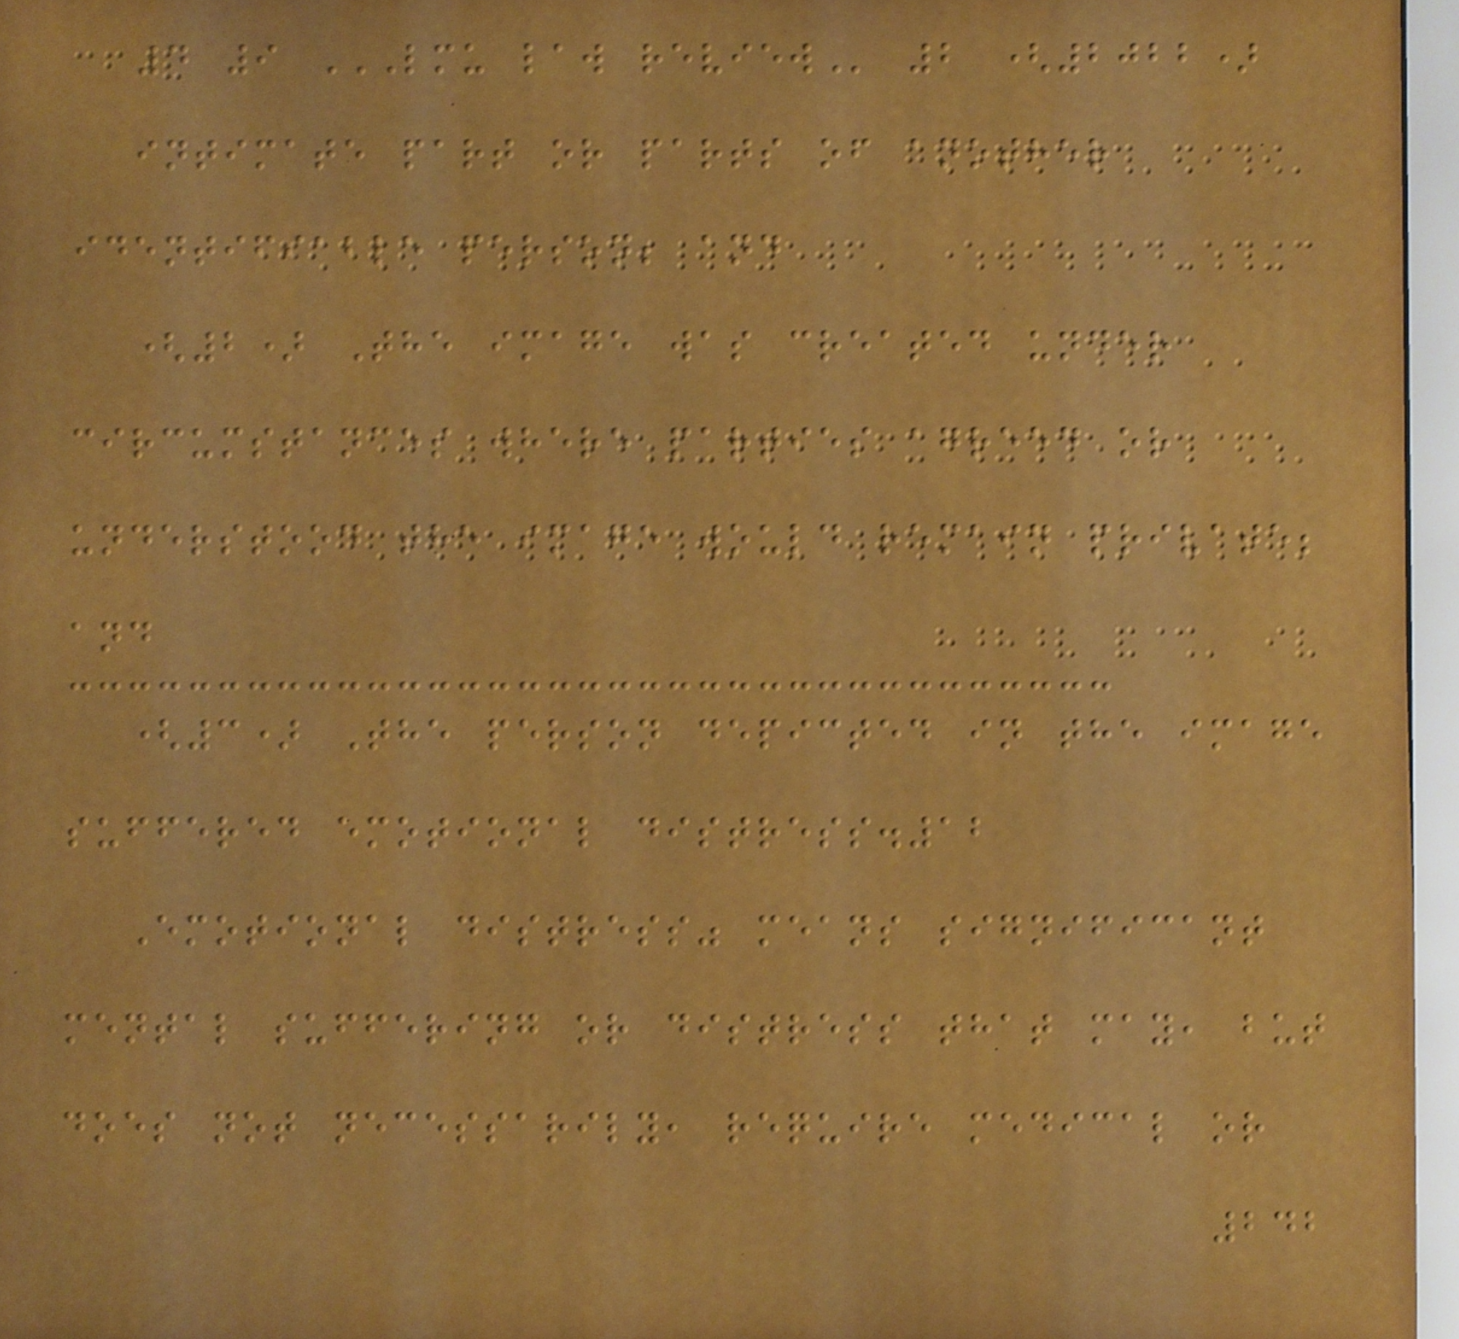4 9 LMU LAW REVIEW 2 (2022)
intimate part or parts of another
identifiable person; and
(2) The image was created under
circumstances where parties agreed or
understood the image would remain private;
and
(3) The person depicted in the image
suffered emotional distress.12
Emotional distress" means significant
mental suffering or distress that may, but
does not necessarily, require medical or
242
